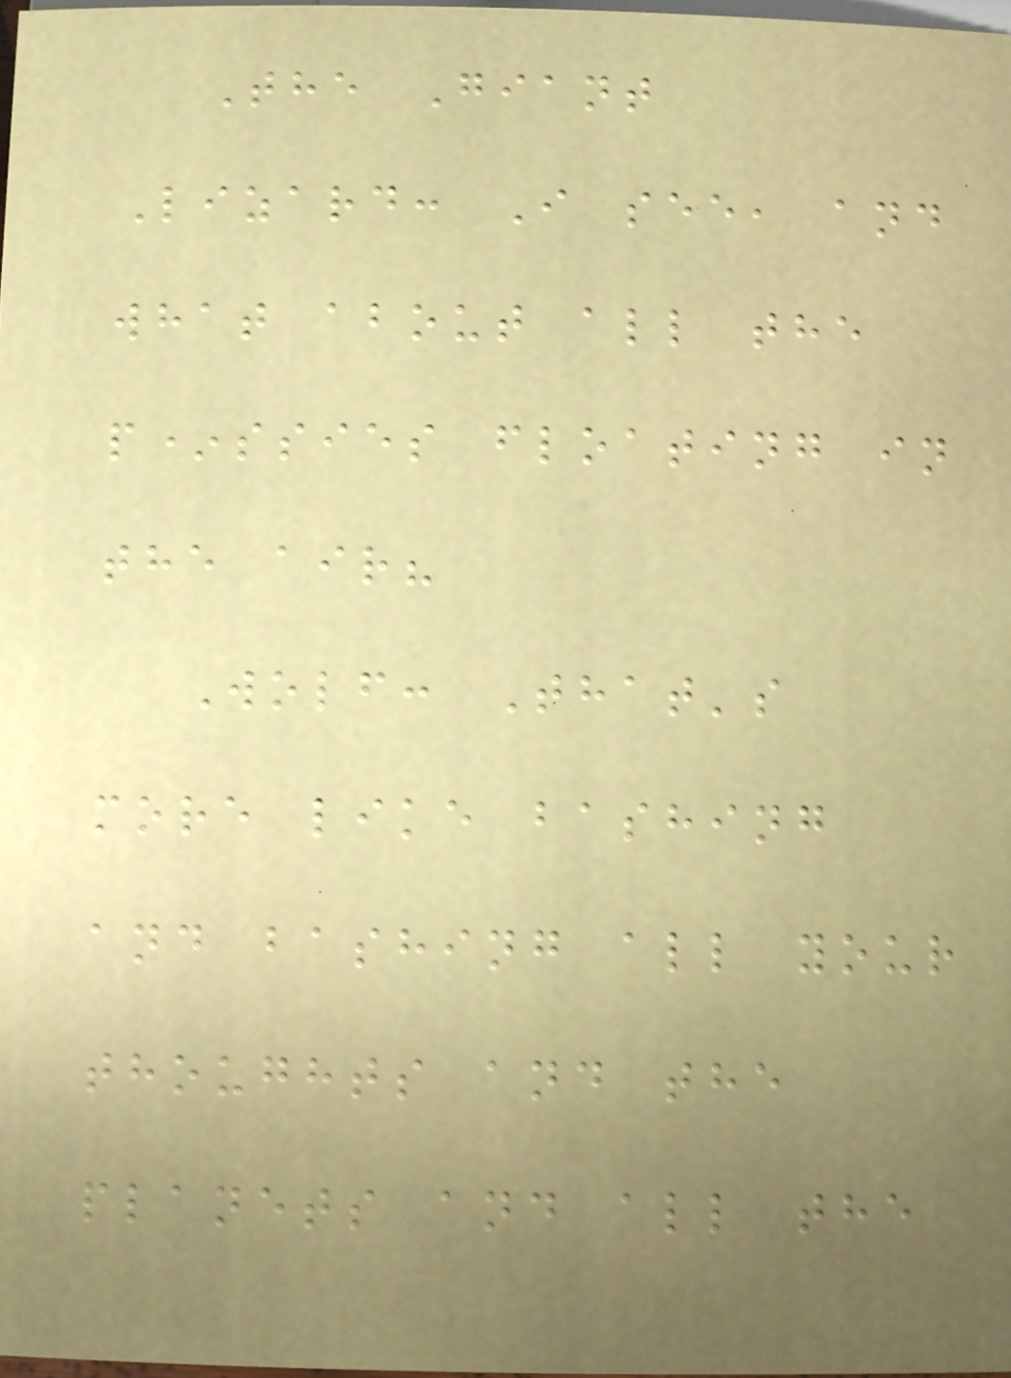The Giant
Lizard: I see, and
what about all the
p*ssies floating in
the air?
Wolf: That's
more like bashing
and bashing all your
thoughts and the
planets and all the
